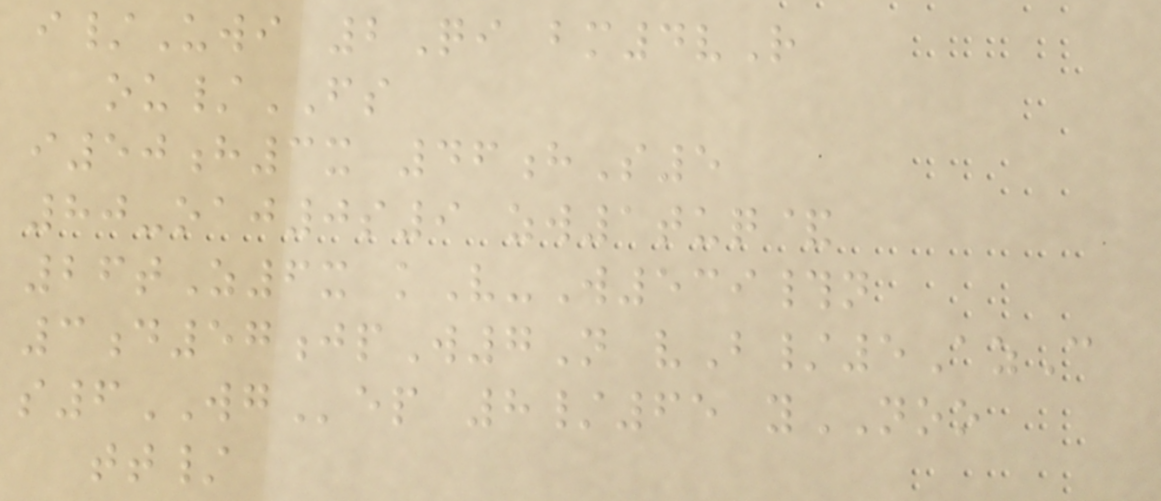i/Uwi 2Qi bm4vR
ou/FS
i50h3x 46hS5
80-oaj0s9 zw1tuq&
26tZ6x kV-W539#n
3d57jpW7N vB/5AzC
s6WGep 8/65 yNOO
tt/
